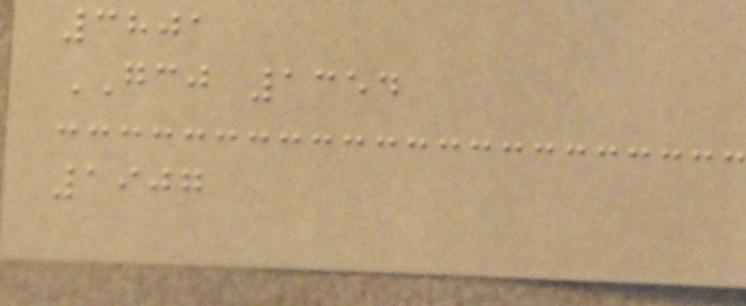3801
GCJ 1354
1907
